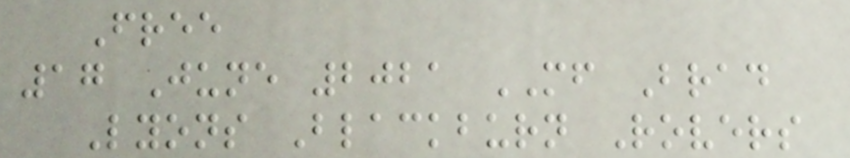Free
17 June 2021 MF Brad
Lyons Blackburn Rovers
